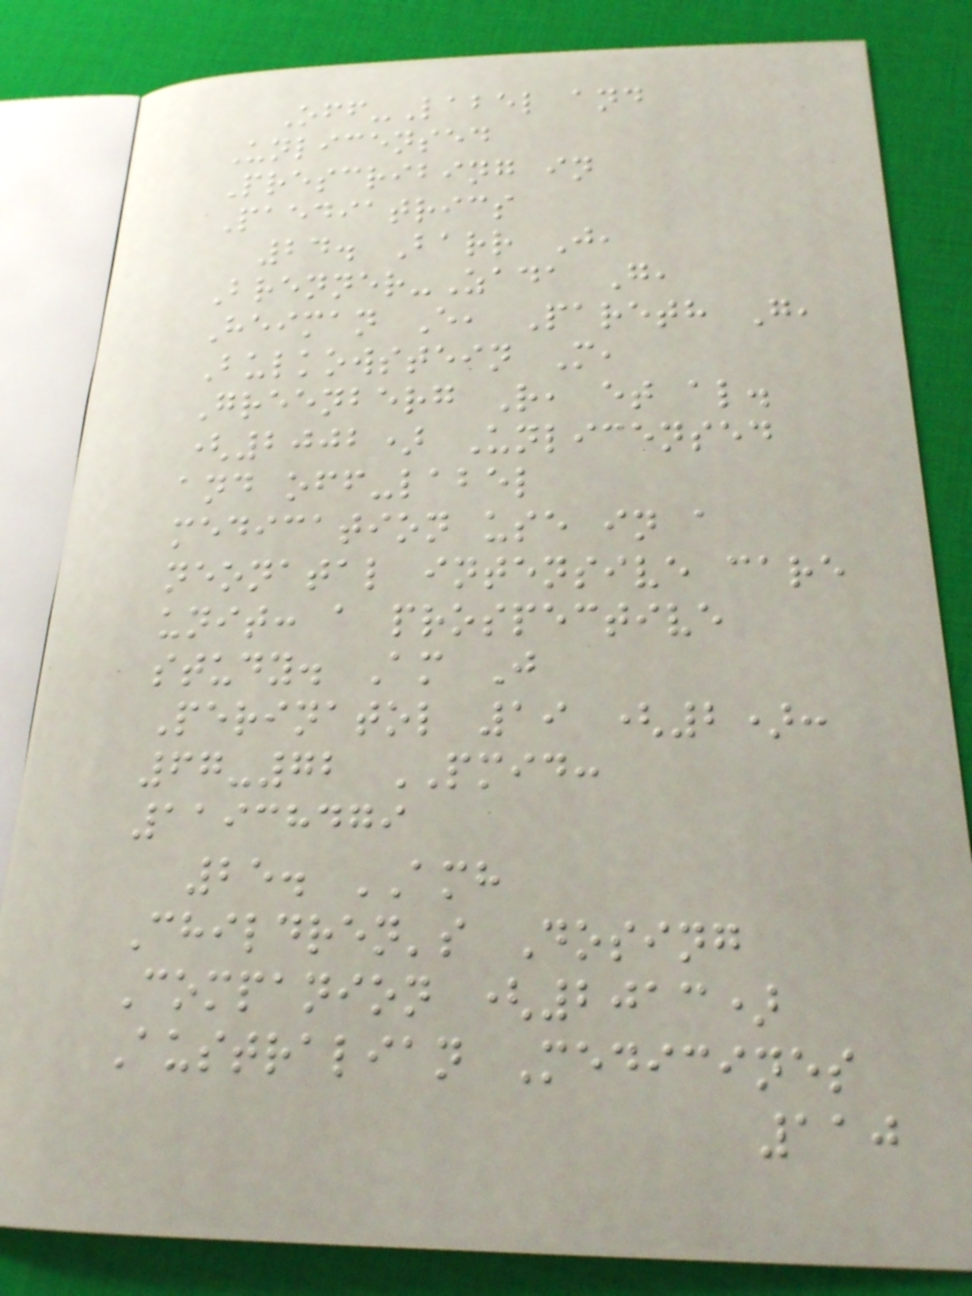Off-Label and
Unlicensed
Prescribing in
Paediatrics
24. Barr J,
Brenner-Zada G,
Heiman E, Pareth G,
Bulkowstein M,
Greenberg R, et al.
(2002) Unlicensed
and off-label
medication use in a
neonatal intensive care
unit: a prospective
study. Am J
Perinatol 19 (2):
67-72 PMID:
11938479
25. AMH
Children's Dosing
Companion (2013)
Australian Medicines
110
